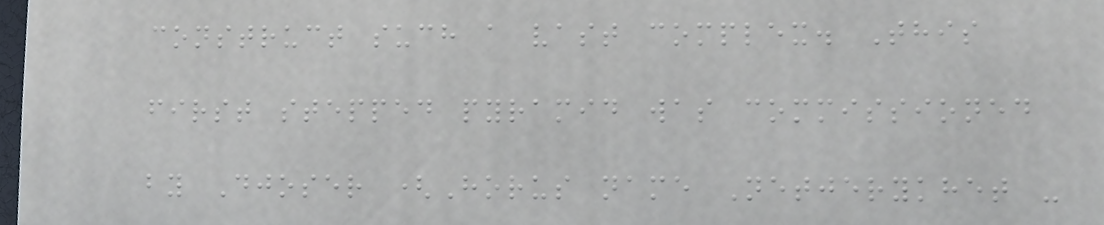construct such a vast complex. This
first stepped pyramid was commissioned
by Djoser (Horus name Netjerykhet -
